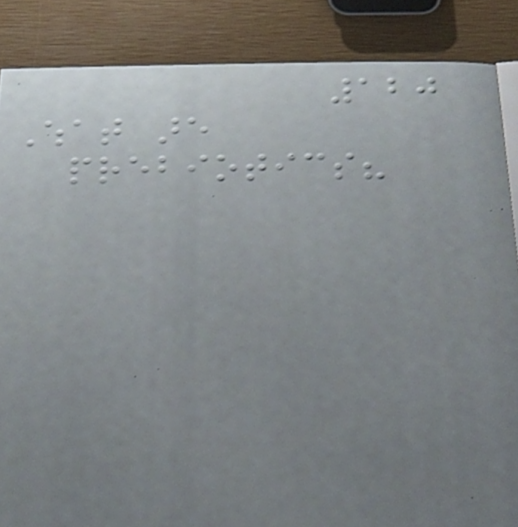120
What are
prebiotics?
